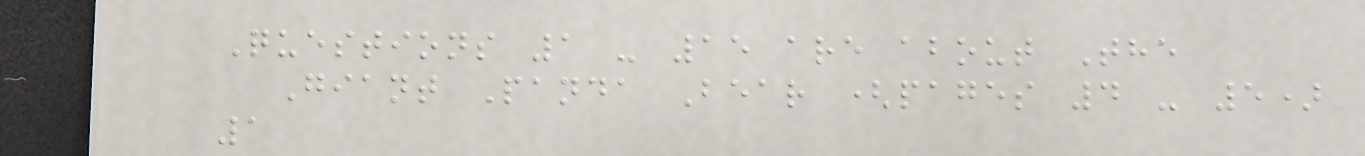Questions 1 - 15 are about The
Giant Panda Bear (pages 4 - 5)
1
